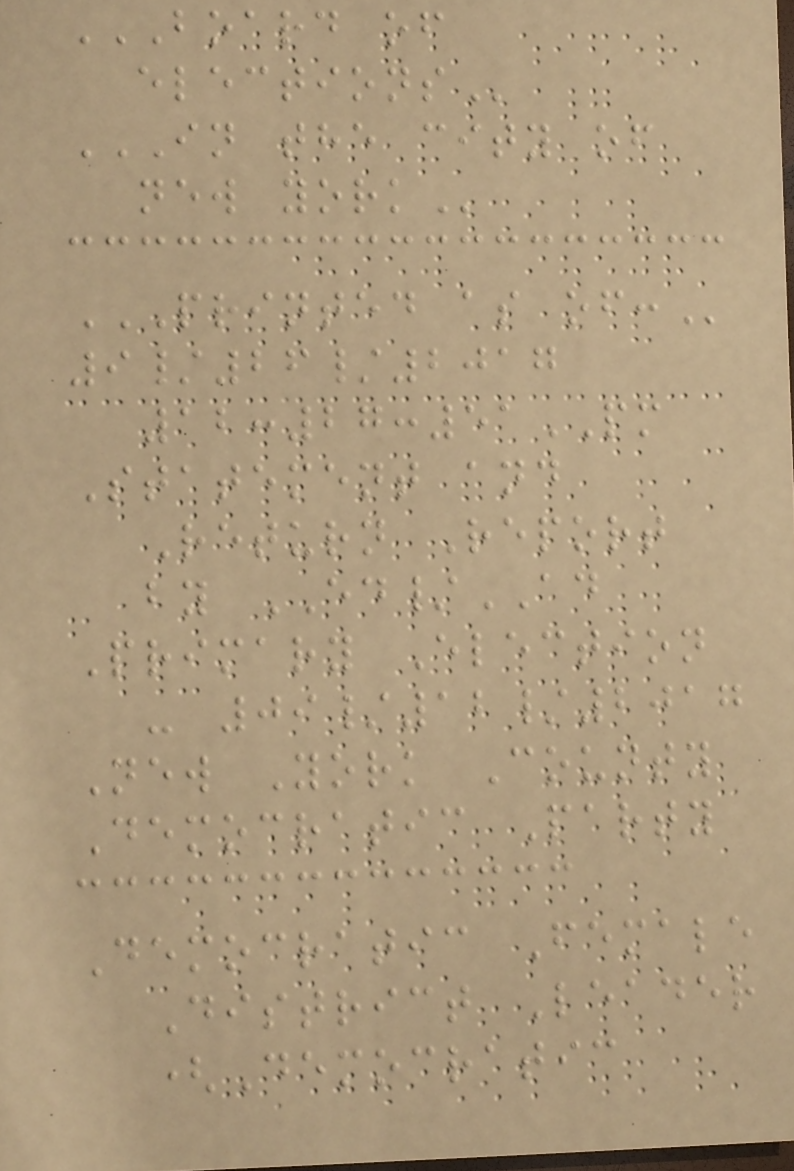BOARD OF
ELECTIONS
IN THE CITY OF
NEW YORK
PRINTED AS OF:
9/26/2017
12:27:51PM
Statement and
Return Report
by ED/AD
Primary Election
- 09/12/2017
New York County
Democratic Party
Democratic Female
District Leader
(Democratic
